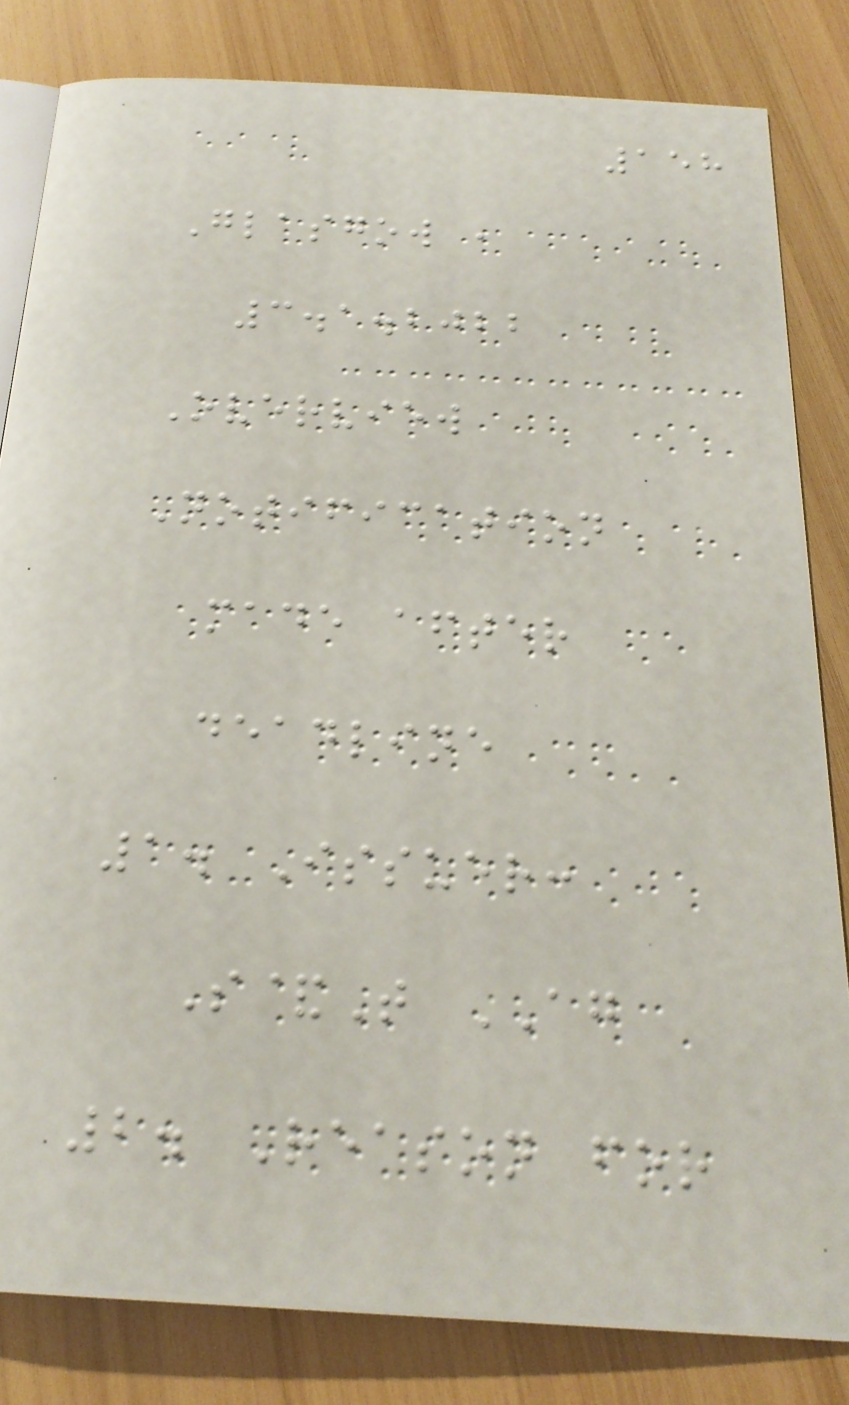158
Glasgow ,
3.1.2022
Overview
Notification
made after
deadline
1. Issuer:
S&T AG
2. Reason for
